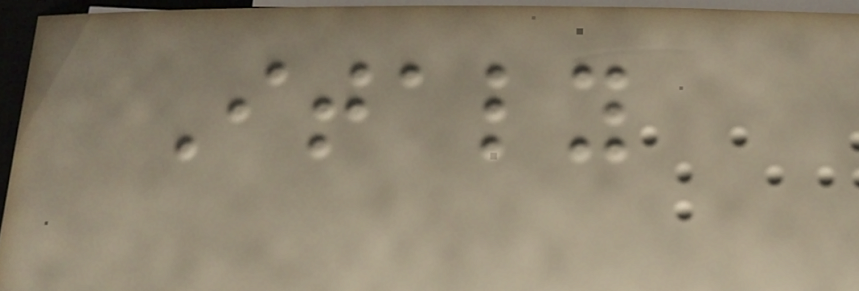Italy
